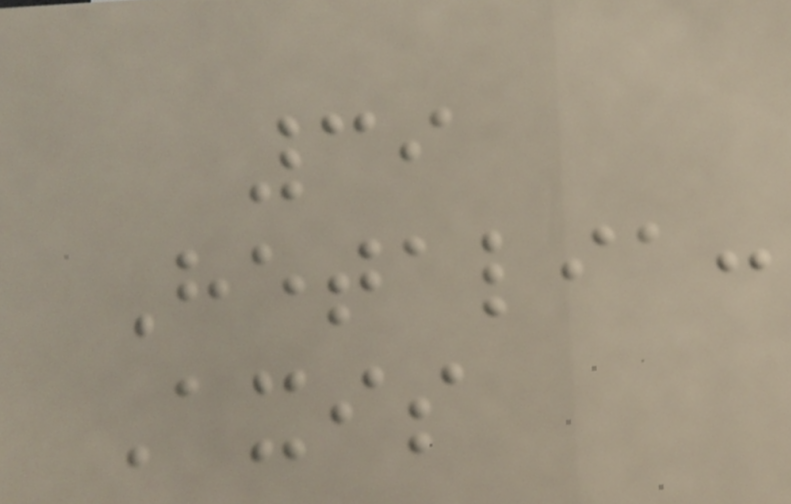39
Hetalia:
Axis
